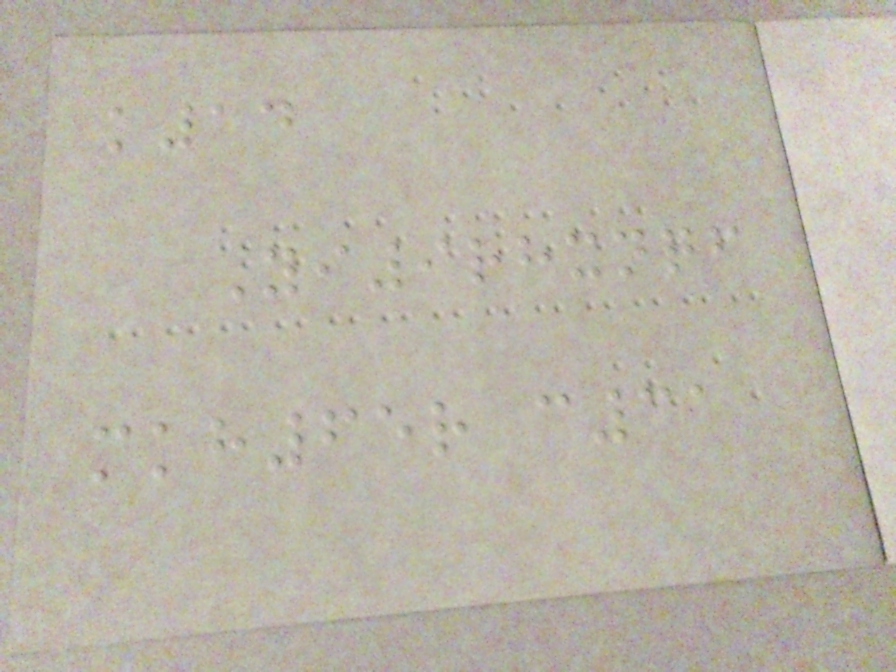k14
Yi9rhxnqf
mkh65r c31
